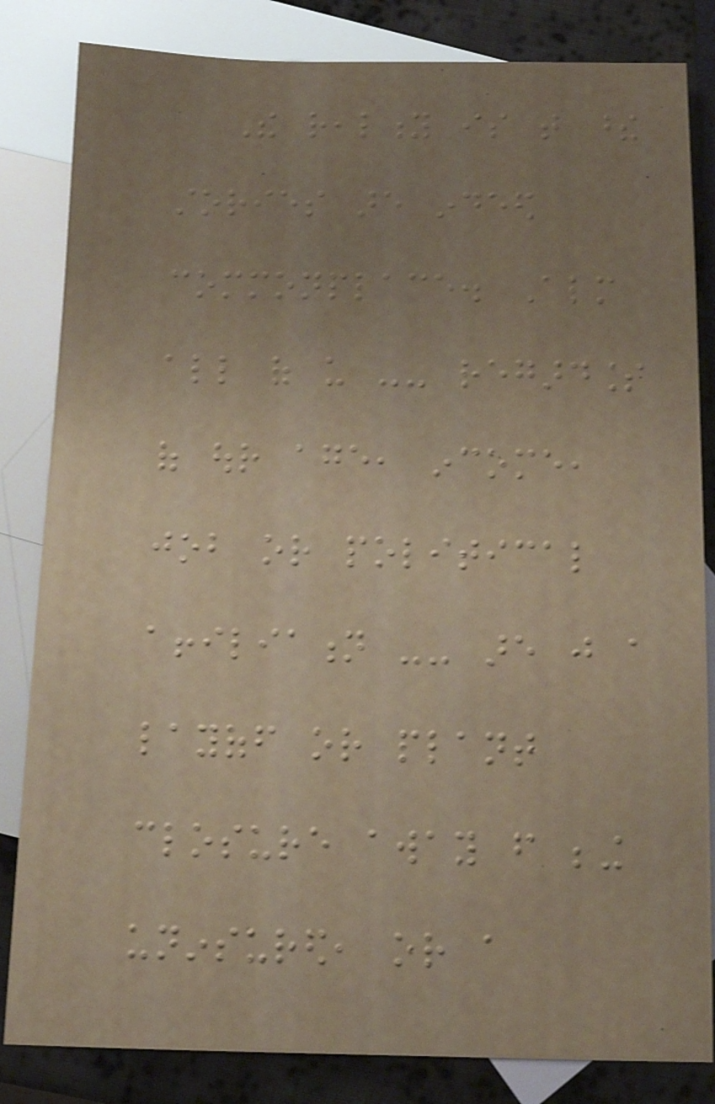The reality is that these
stories are indeed
commonplace. Almost
all of us -- regardless
of our age, income,
job or political
affiliation -- are just a
layoff or plant
closure away from being
uninsured, or a
